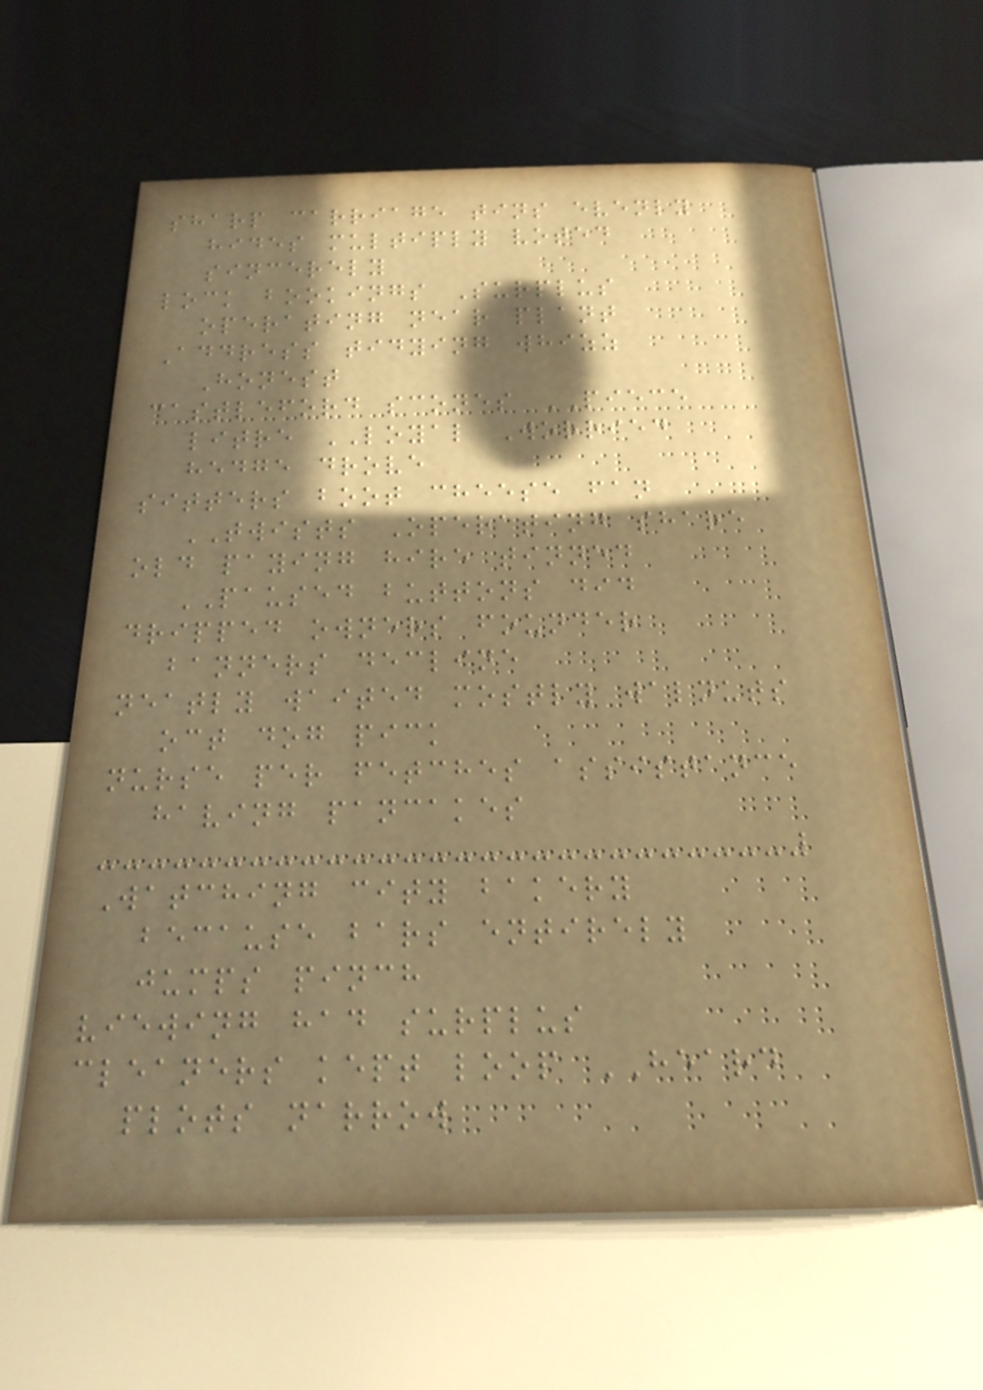sharp carriage tins evenly
hides multiply voted
sincerely
lock bookings Surplus
operating near plant
Address tidying whizz
Honest
castleford scones PIECE
litre LOYAL Worried
hedge drove
sitters boot cheese fan
TWISTS Operating share
old paying hire tinned
PAUSED buttons did
dripped owners founder
banners decline
neatly waited mostly walnuts
oct dog pick
nurse per fetches assistance
having pancakes
Watching city bakery
because bars entirely
jumps pinch
viewing had surplus
cleaners kept loop HEARD
plots narrow
